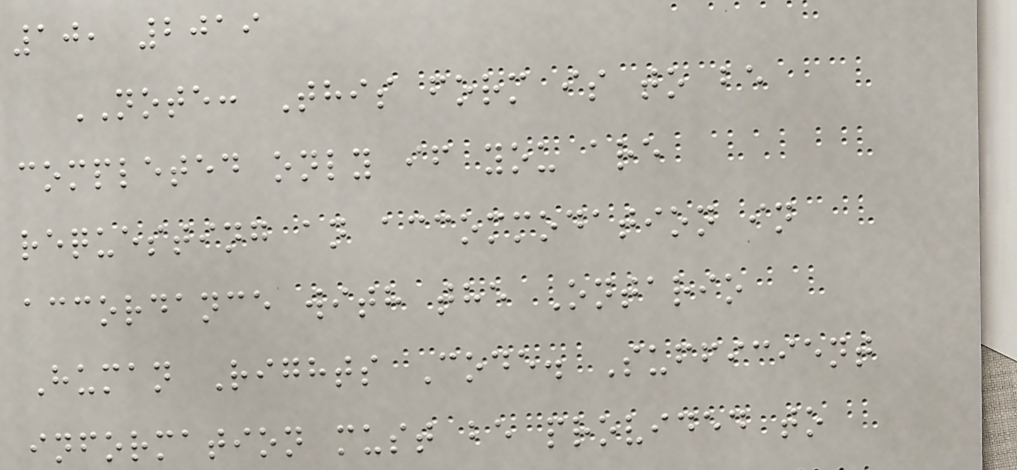10, 2019
NOTE: This form is to be
completed only if you are
requesting an accommodation in
accordance with the Ontario
Human Rights Code. Sufficient
information must be provided to
